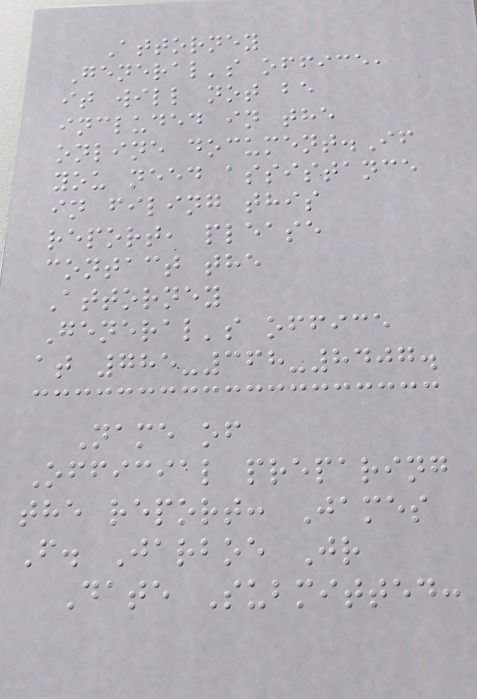Attorney
General's office,
it will not be
included in the
online document.If
you need assistance
in filing this
report, please
contact the
Attorney
General's office
at 785-368-8407.
Name of
Official preparing
the report: James
F. Jarboe Jr
Date Submitted:
